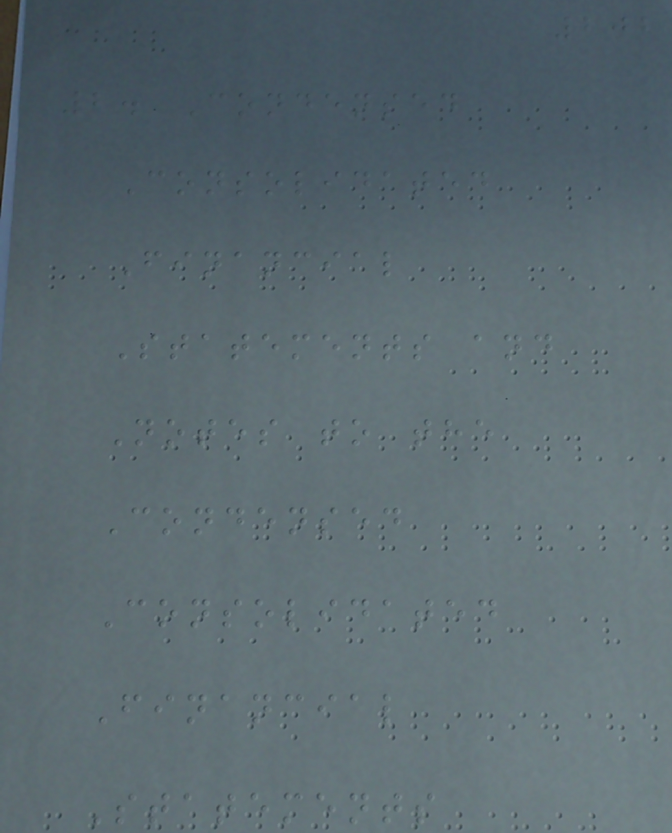202
2. Condensed
Consolidated
Financial
Statements and
Notes to the
Condensed
Consolidated
Financial
Statements
